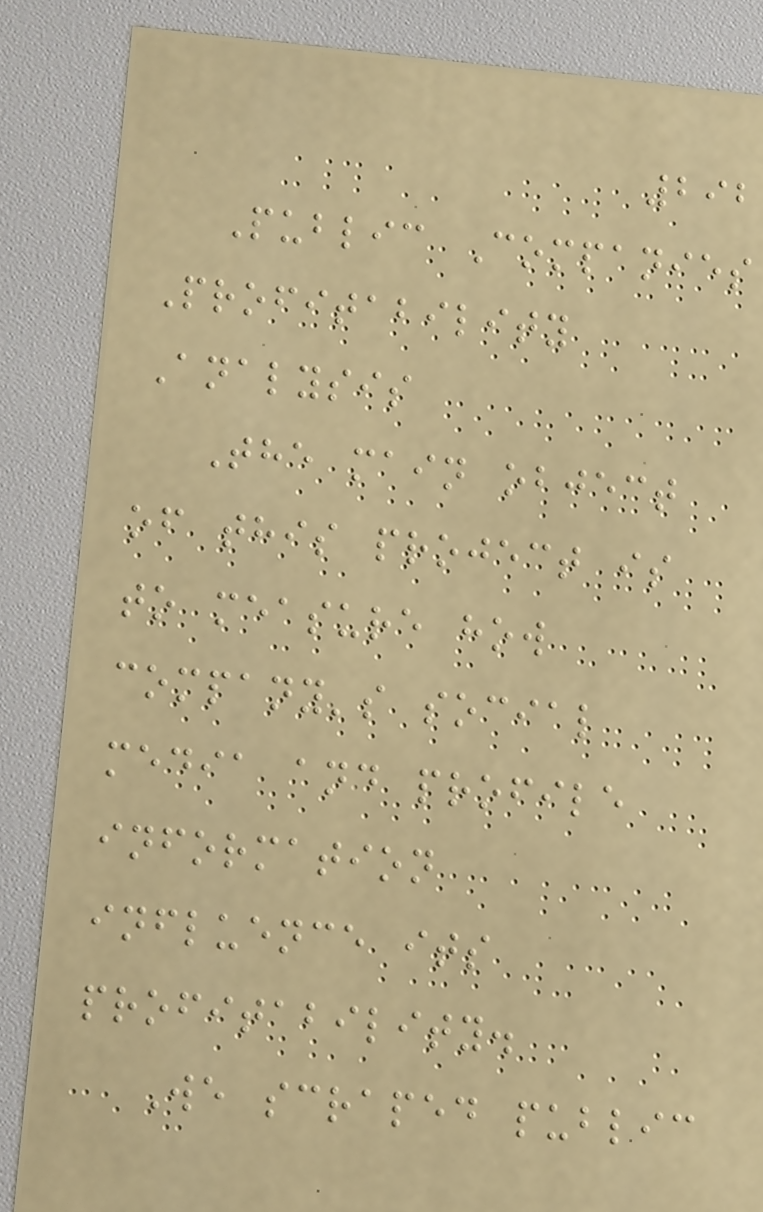292
Public Companies
Profitability
Analysis
The main object
of this project is
to measure how
company's social
media and profile
information
influence its
profitability.
We scraped public
